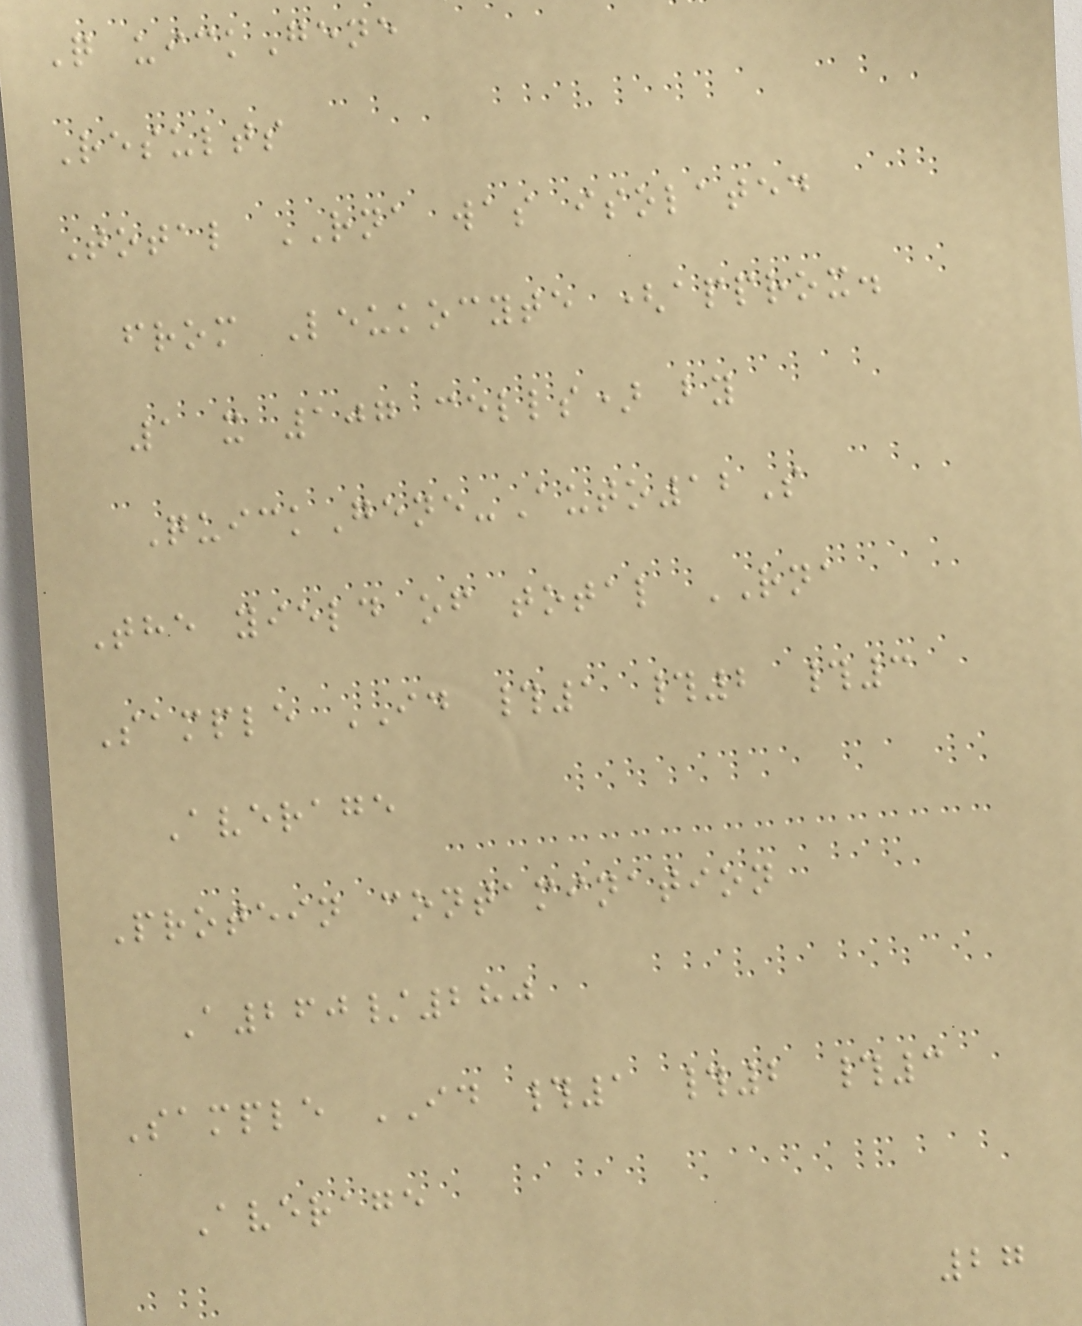Q uickGene
Results
Total RNA was isolated
from Leukocyte (approx.
1 x 107 cells) by
QuickGene-Auto12S
The yield of total RNA
Sample ID #1 #2 #3
Average
Protein contamination
A260/280
Sample ID #1 #2 #3
Average
27
